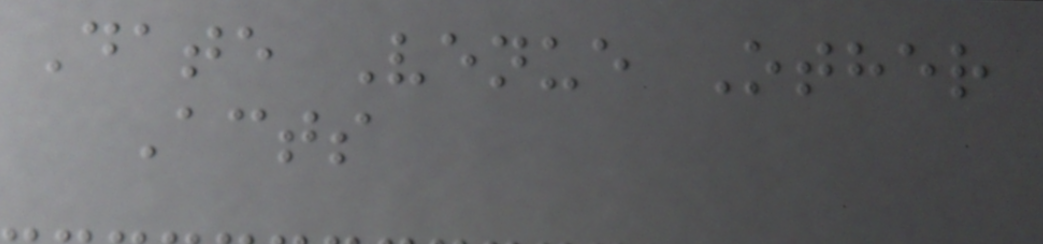Date Venue Other
Acts
